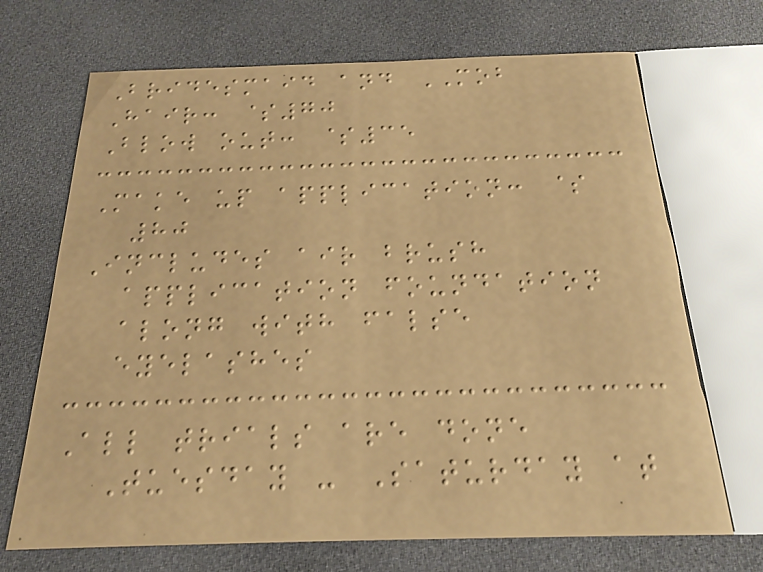Bridesmaid and MOB
Hair: $70
Blow out: $35
Make up application: $
80
Includes air brush
application foundation
along with false
eyelashes
All trials are done
Tuesday - Saturday at
